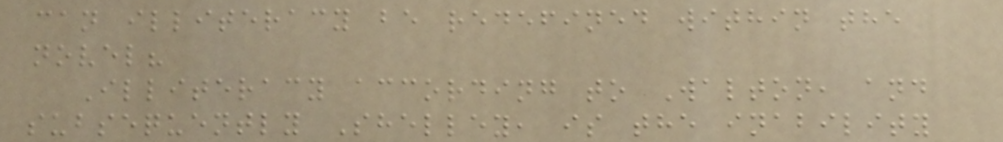can illiteracy be redefined within the
novel?
Illiteracy according to Walton, and
subsequently Shelley, is the inability
